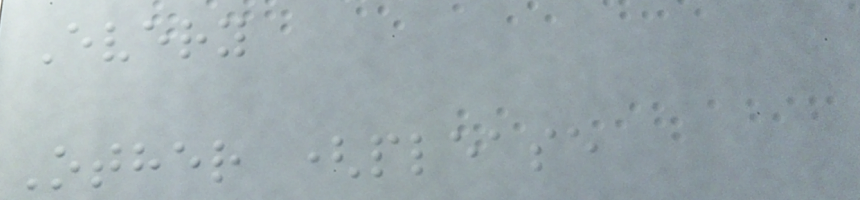Every
Other (please
